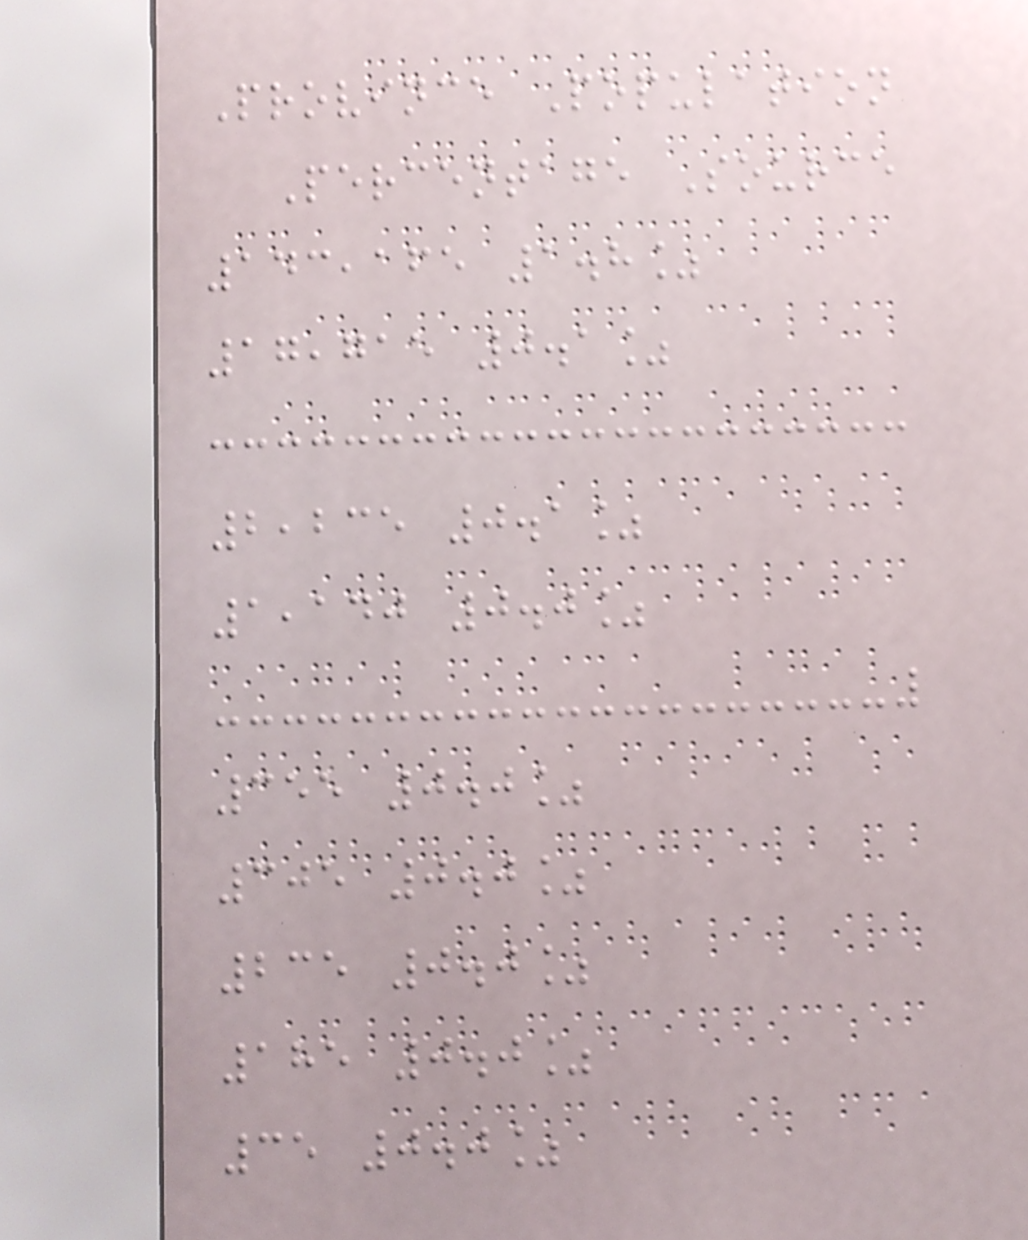Province Population
Percentage Source
143,165 1.8%
17,715 0.1%
2,235 0.1%
1,140 0.0%
355 0.0%
305 0.0%
235 0.0%
185 0.0%
35 0.0%
